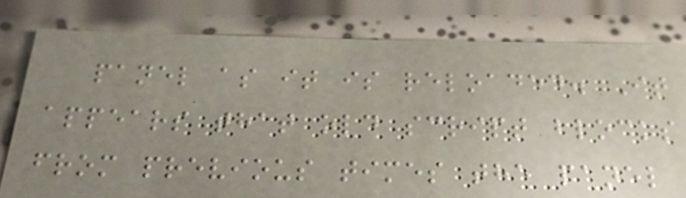panel as it is reloaded. It
appears that old script blocks
from previous times the panel
